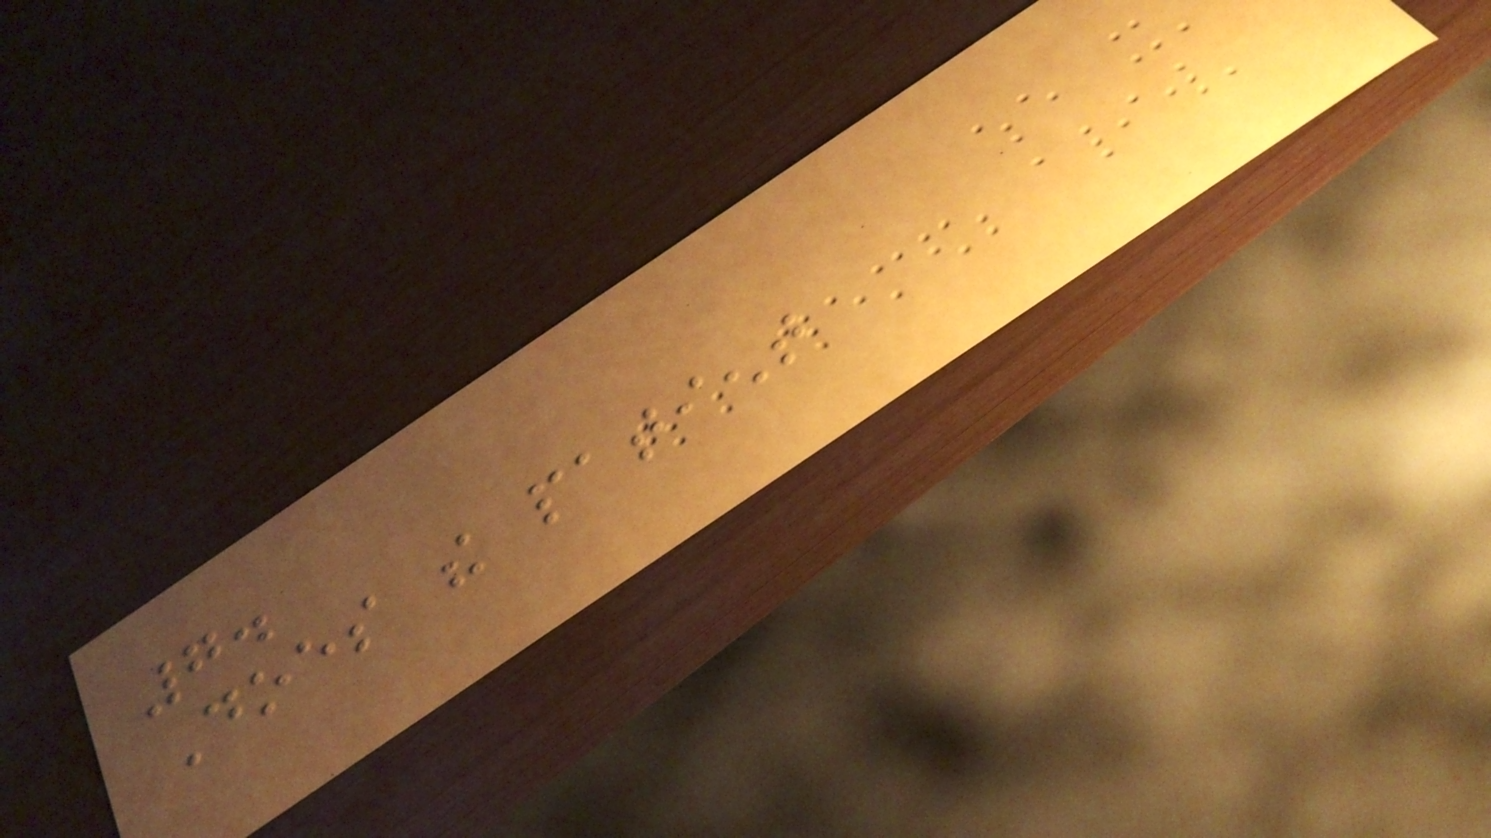7.
Does the patient
